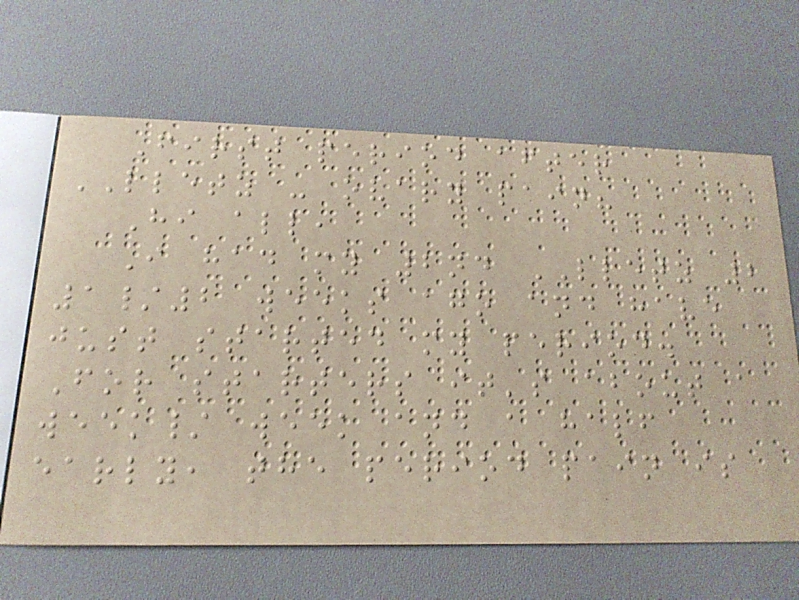First period after
LLETZ - ovary pain?
Hi all,
I had my 2nd LLETZ 2
1/2 weeks ago and have
just started my period.
For starters it's about a
week/ week and a half
early, the period pain is
